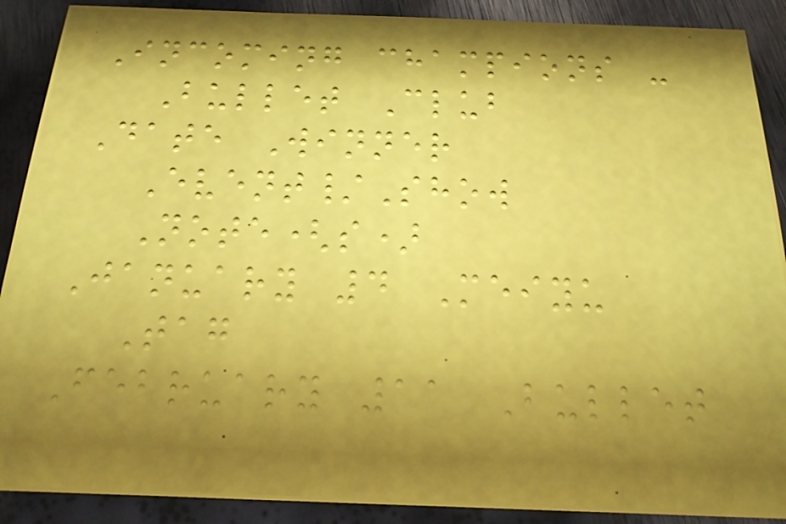Incoming champions -
Bullet Club
Date Winner
Event/Show
Note(s)
January 4 Meiyu
Tag
February 11 Bullet
